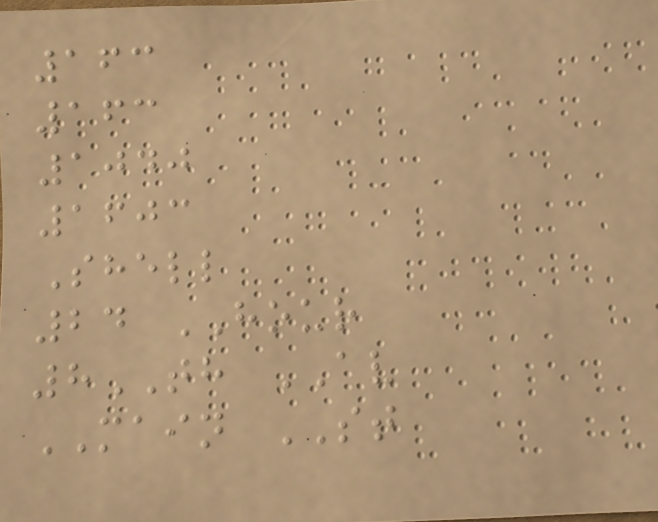163
163
1040
1603
Shell
24 HOUR
8TH AV
MAIN ST
